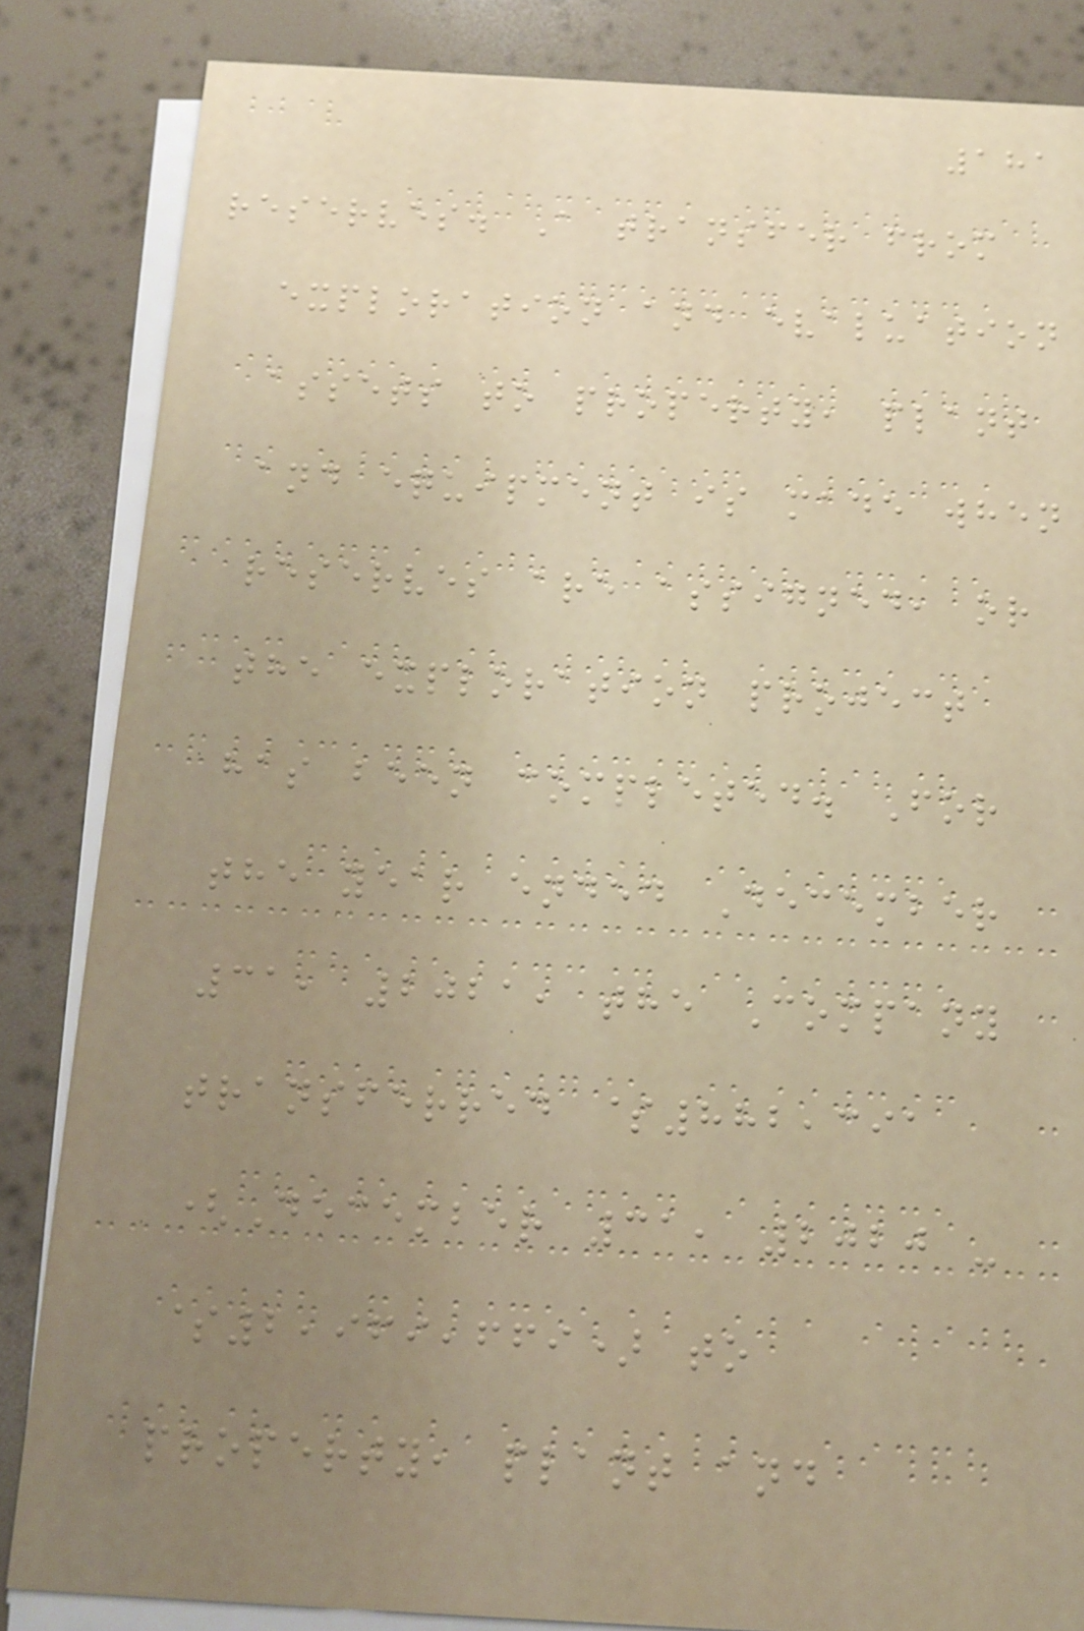181
reserves. A transfer from
exploration and evaluation
assets to property, plant
and equipment is made when
reserves are assigned, or
the exploration project
has been completed. For
the year ended December
31, 2021, the Company
transferred $882,391
(December 31, 2020 -
$2,969,669) to
property, plant and
